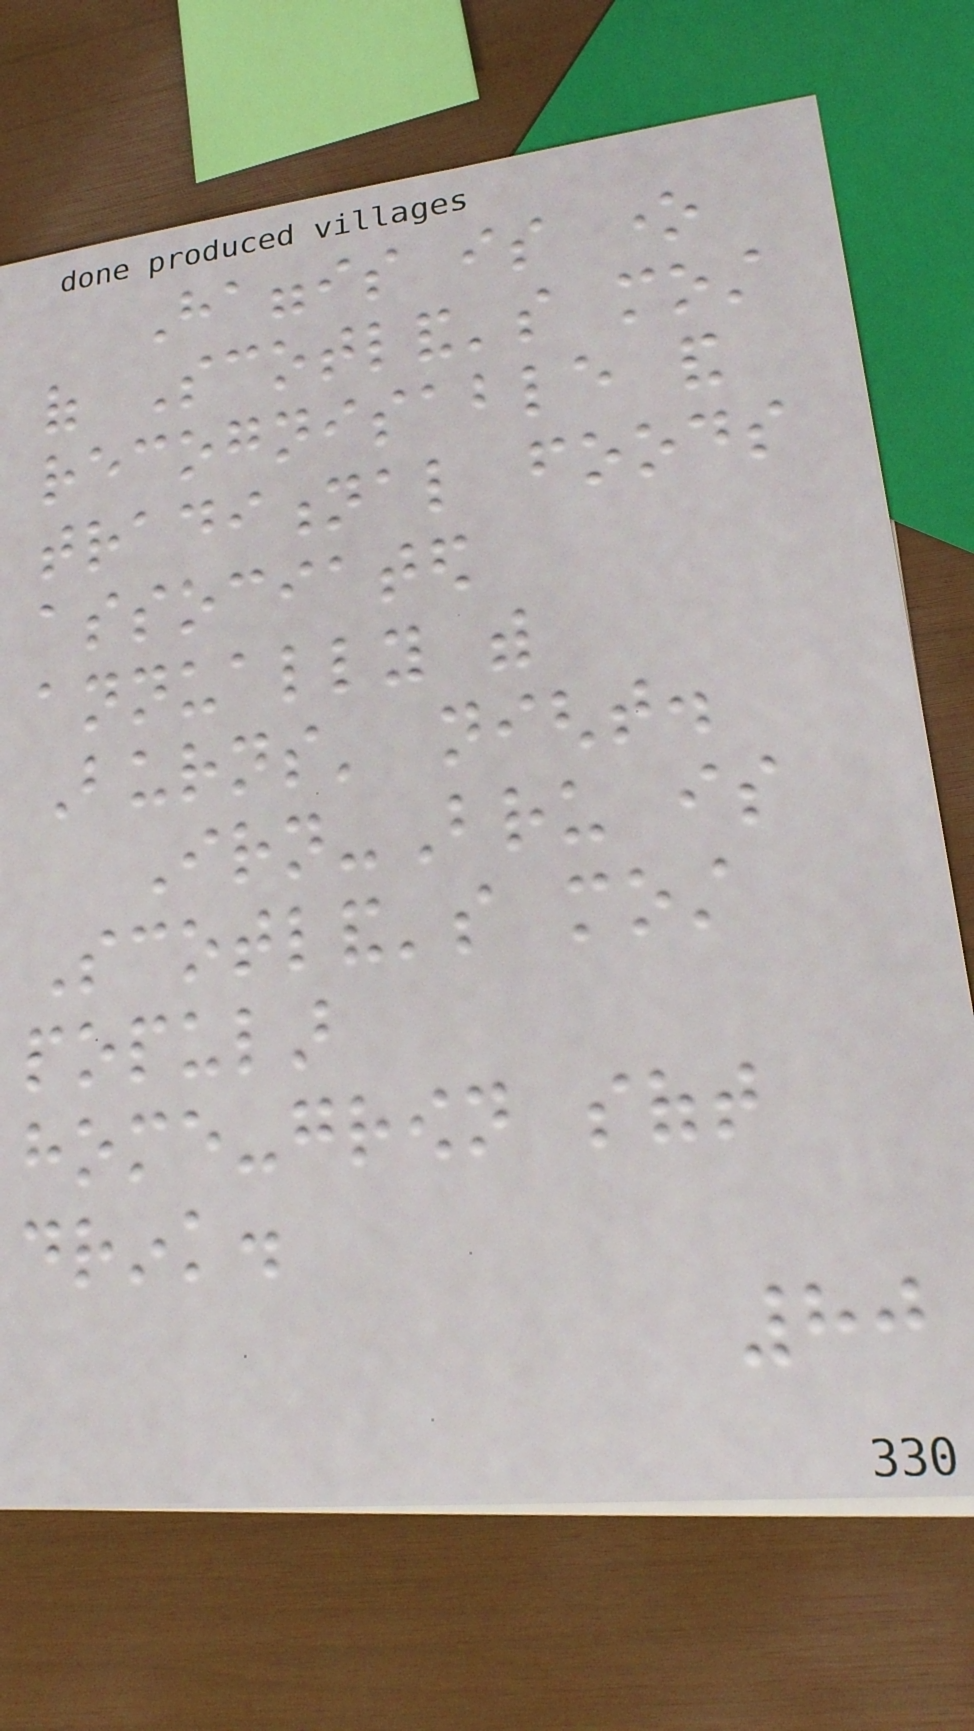Haggis is one
of Scotland's most
recognisable and
traditional foods
associated
annually with
Burns' night.
Irn-Bru is
Scotland's most
popular
home-grown soft
drink.
80
